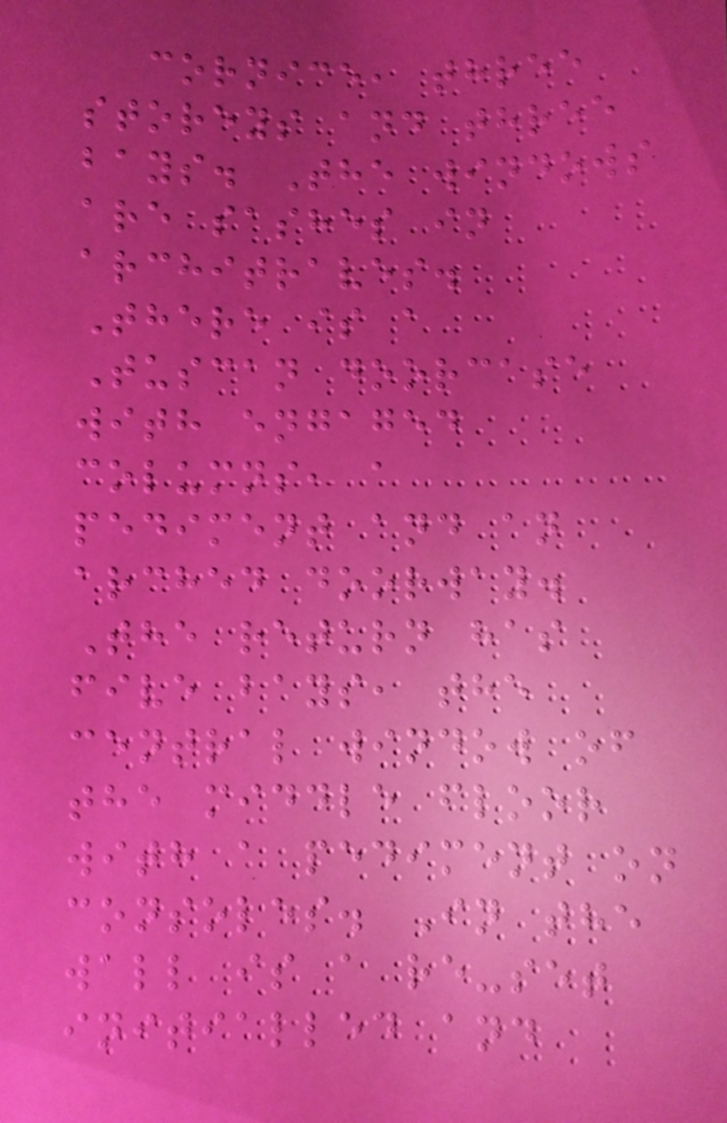cornice, three
storeys and three
bays. The windows
are sashes in
architraves.
There is a
Tuscan doorcase
with engaged
columns, a
pediment and an
arched doorway.
The return has
five bays, the
central window of
the middle floor
with a pediment on
consoles. In the
wall is a re-set
initialled and
